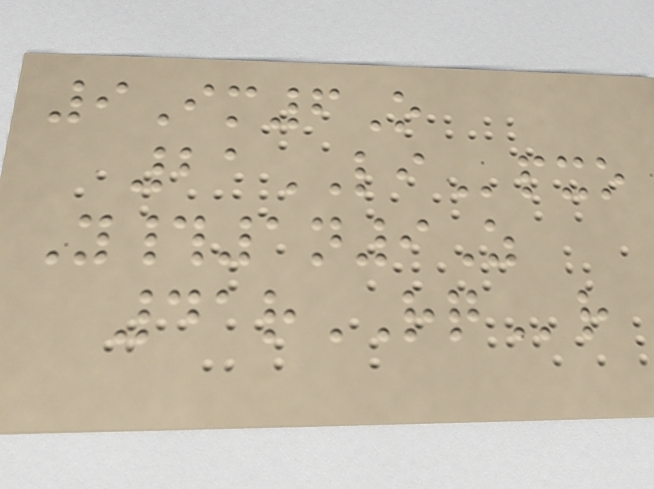9Im6O
21LIpxo
Y#1n9Z
41rRQr
